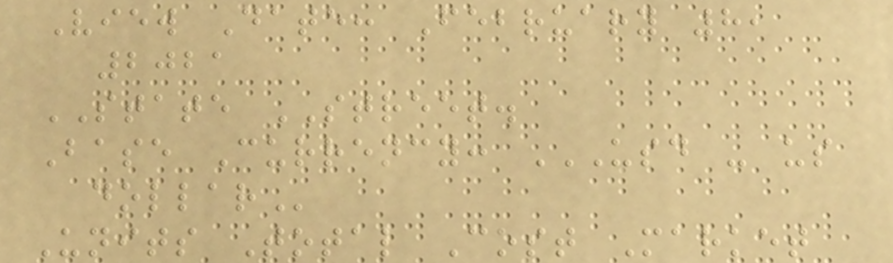View Date: February 8,
2021
STATE STREET.
Base Currency: USD - US
DOLLAR
Units Total Cost Market
